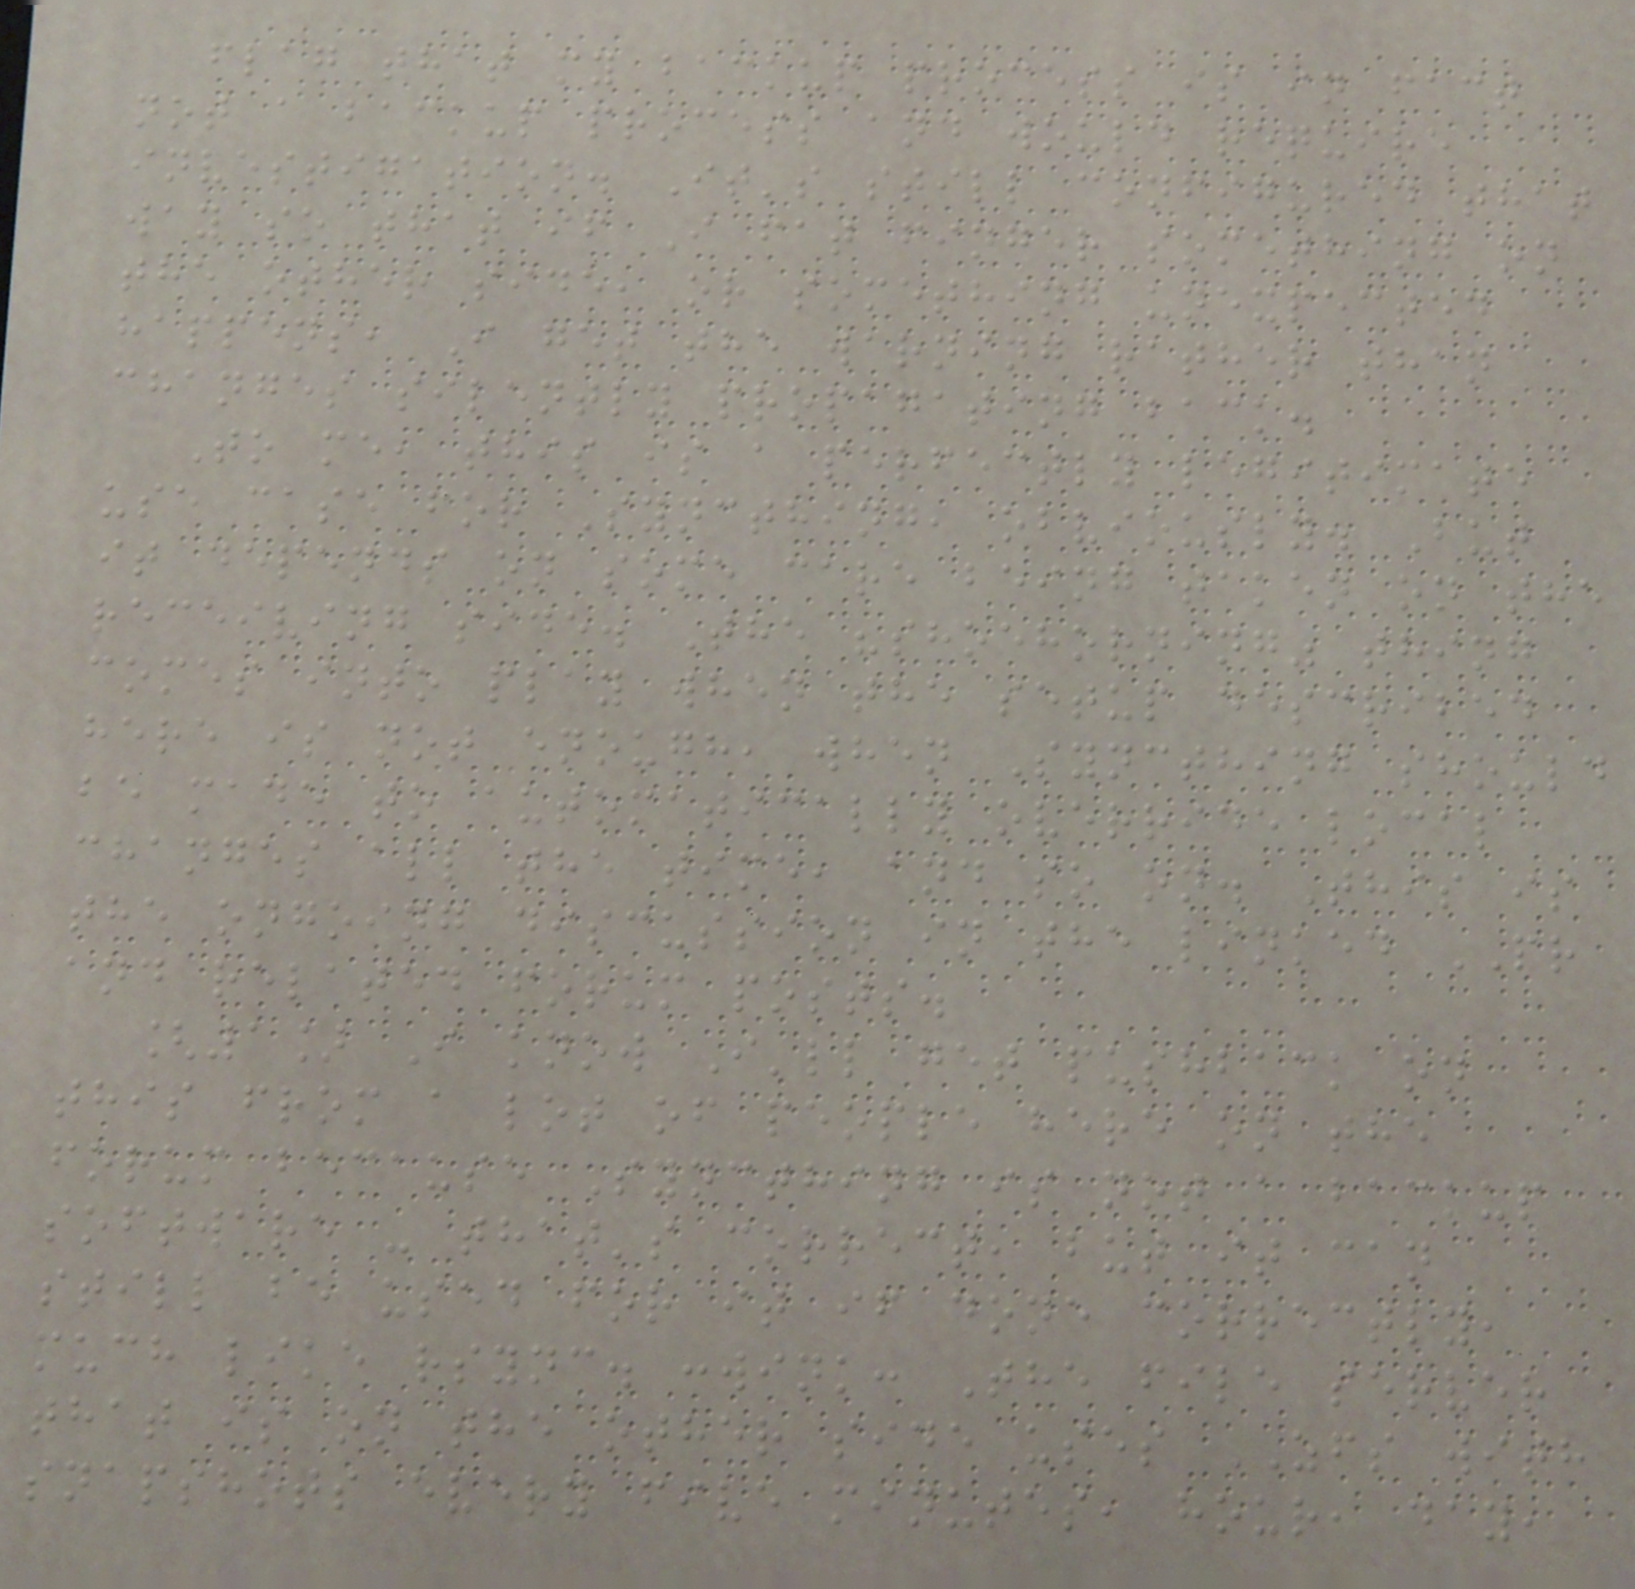flag that my backup process is in fact
not a backup process and would require
investigation. It's still configured that
way so that if I fat finger something on
the other side, or something unexpected
happens, I get the warning rather than
changes silently propagating back.
To me, this is a perfectly legitimate
use case for Syncthing, obviously. But
it depends on some care being taken on the
receiving side. The "shoehorning" thing
comes into play when the setup described
here is not enough, when Syncthing should
be made to automatically override local
changes all the time, and so on. This is
the ongoing discussion in the linked PR
and related forum posts.
[1] I know I'll get pushback on
this from a lot of people here on the
forum because Syncthing is not a backup
software - that's correct, but it can
still be used for it if done correctly,
much like rsync. :wink: The file server
that is on the other side uses ZFS with
snapshots every five minutes, hour, day,
